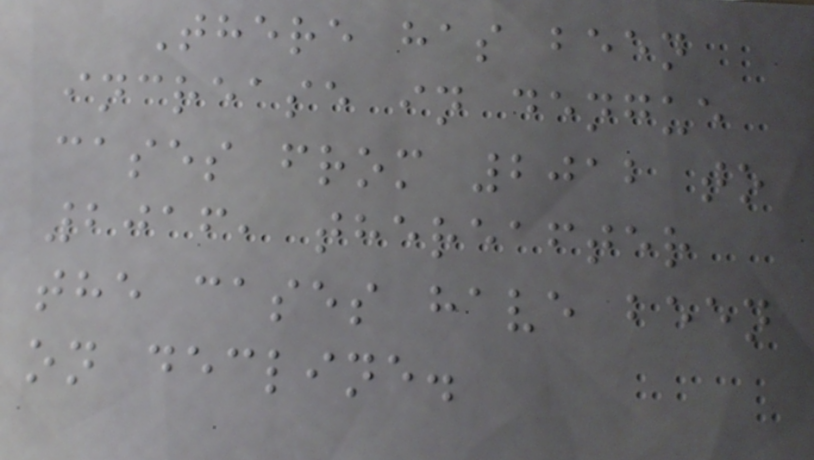There has been
increase in dengue
cases from 2012 to
2016, thereafter
the cases have been
on decline.
